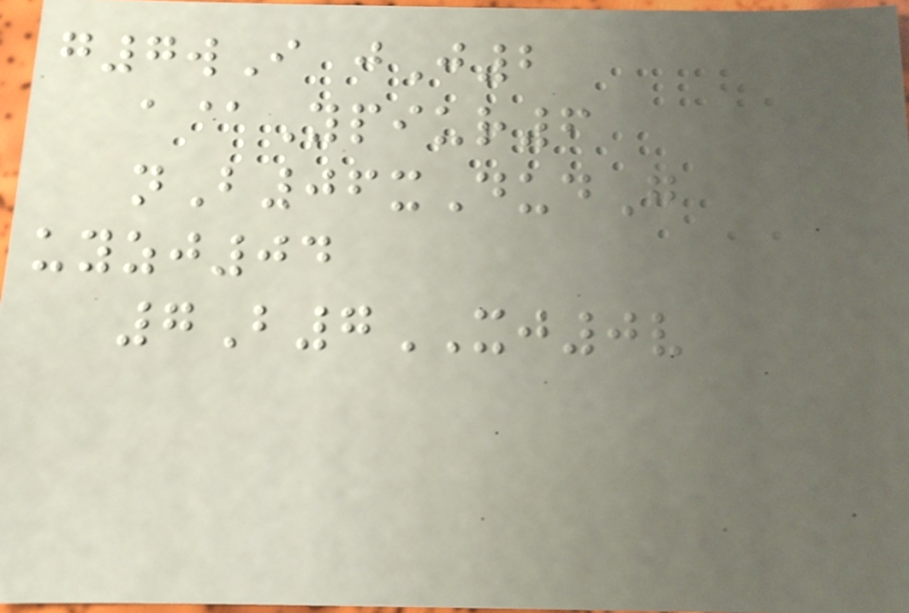g7wI jJ2
a@Ypiur6
nB06xDudG
uyzj04
7B7XJ0v
